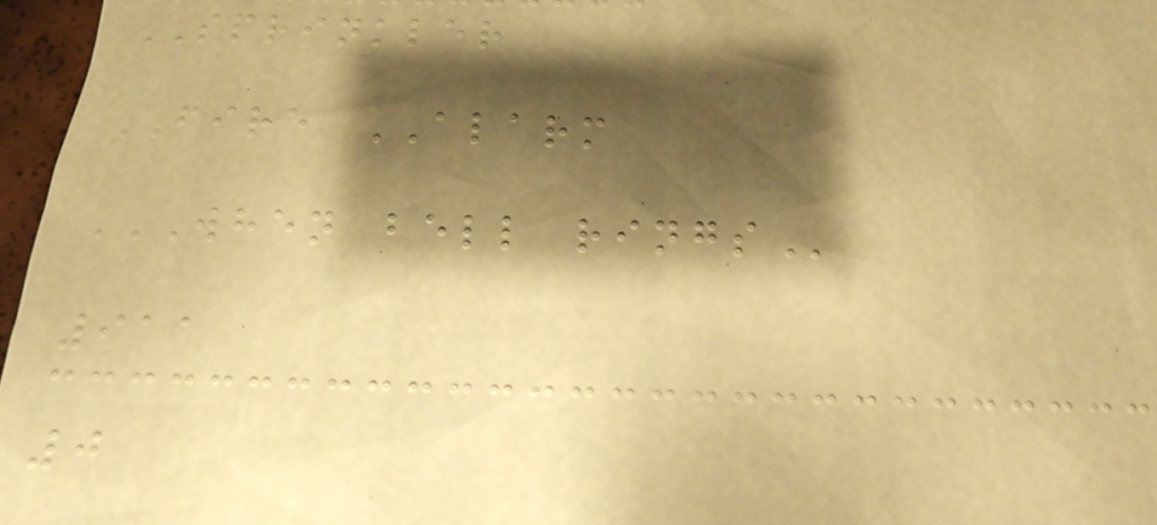SPRINKLER
FIRE ALARM
WHEN BELL RINGS
911
0
